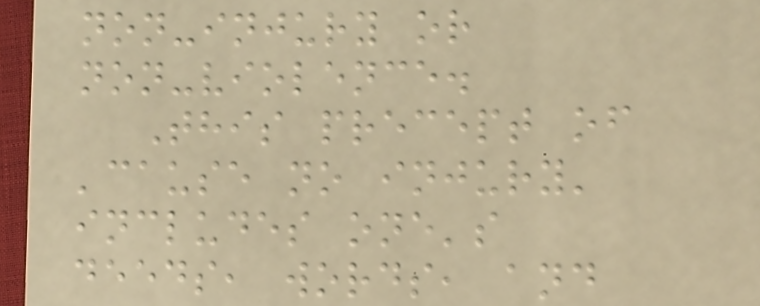non-injury or
non-violence.
This precept of
'cause no injury'
includes one's
deeds, words, and
